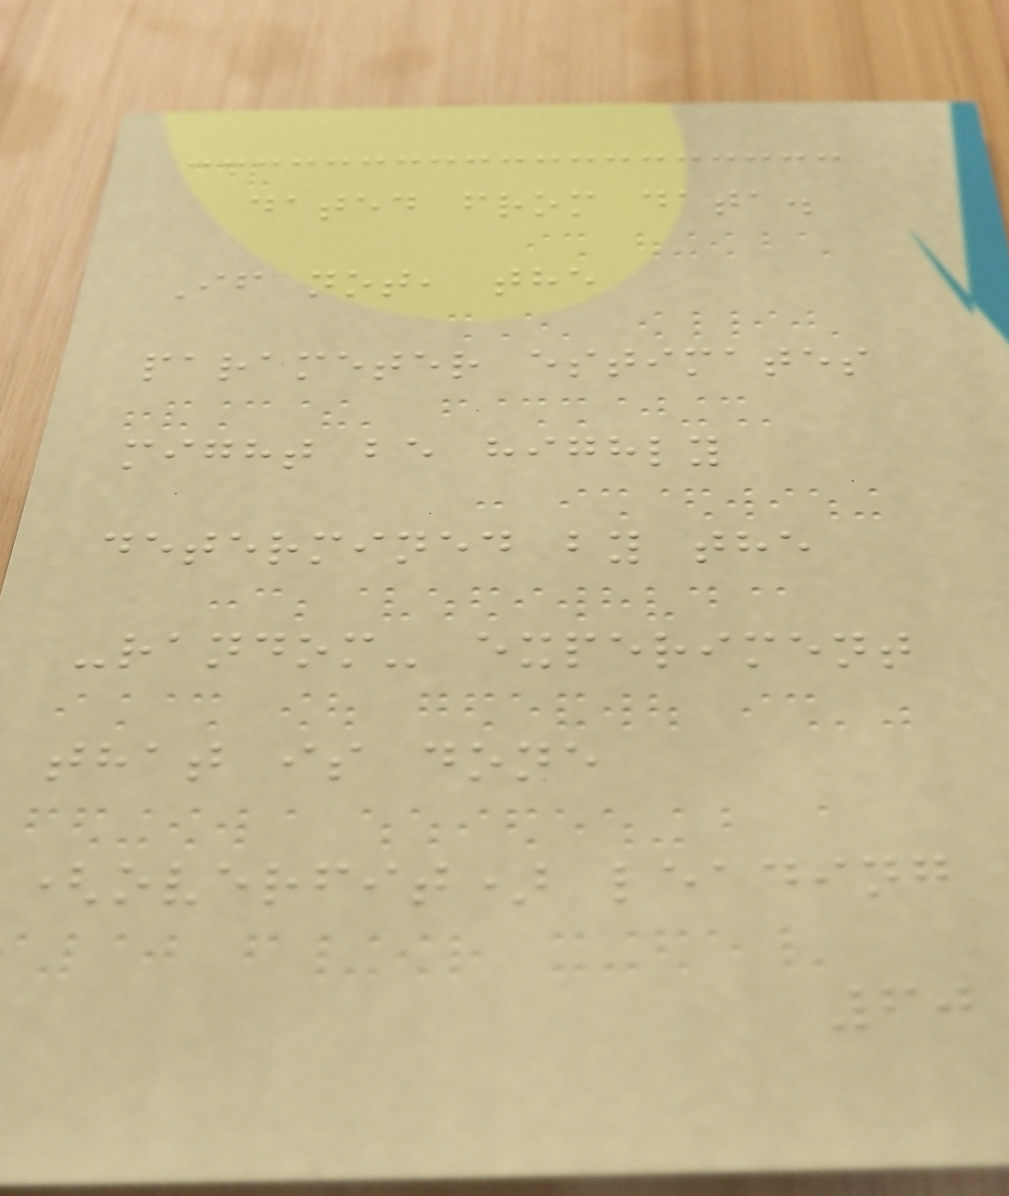dated from data.
If not, the
parameter estimates
might be highly
determined by the
-random- experiment
that is done
(overfit) leading
60
